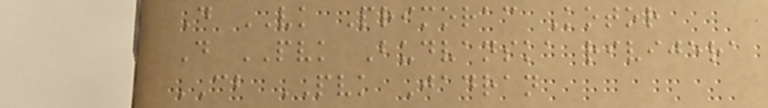D VK Primorac Kotor
D PVK Budvanska rivijera
CB PVK Jadran
